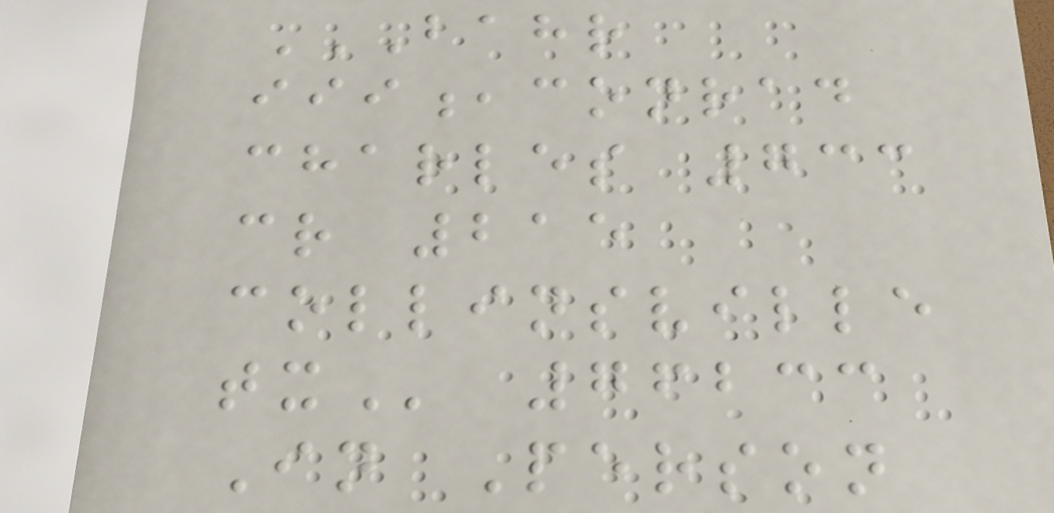BAHR
III,CONRAD
CHARLES 733
CR 215
COLLINSVILLE
TX 76233
In Person
